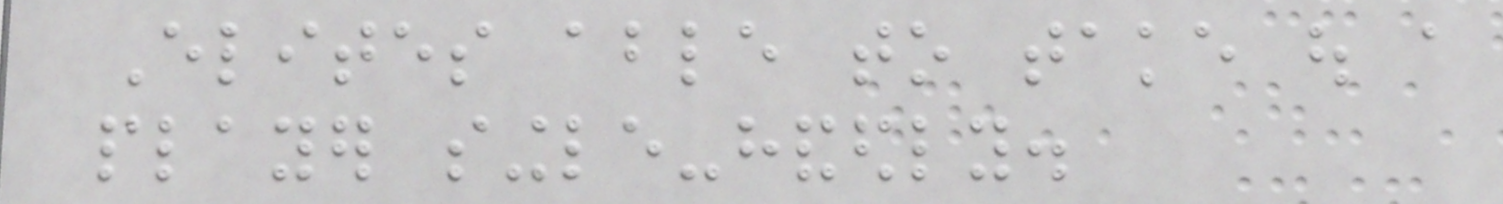Elites able to take out a
player single-handedly.
